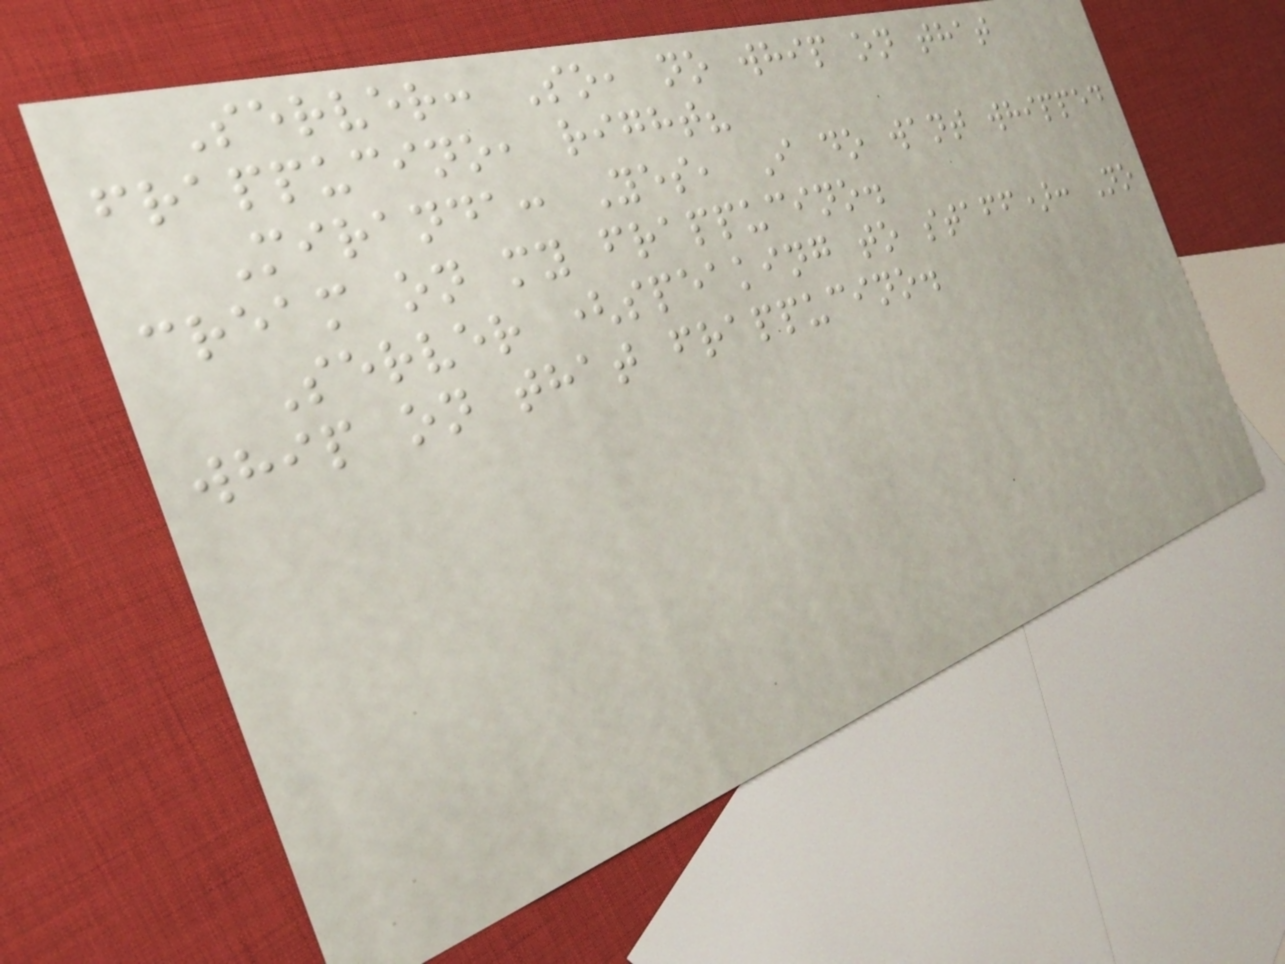Server: So, no whip on that
frappucino, right?
Miranda: Yes, I do want whipped
cream on my frappucino.
Server (speaking to staff): No
whip on that frappucino.
